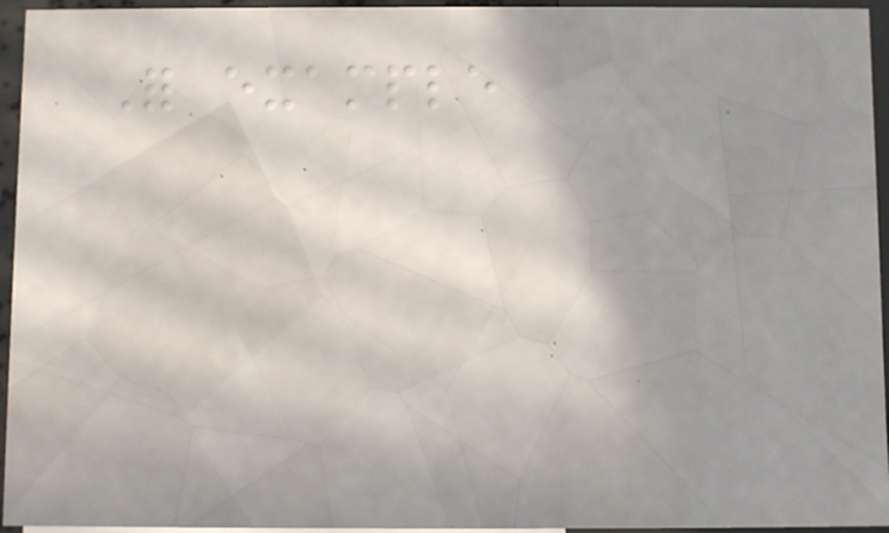For example
